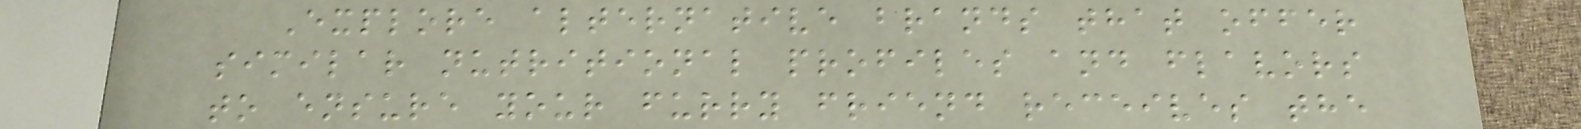Explore alternative brands that offer
similar nutritional profiles and flavors
to ensure your furry friend receives the
